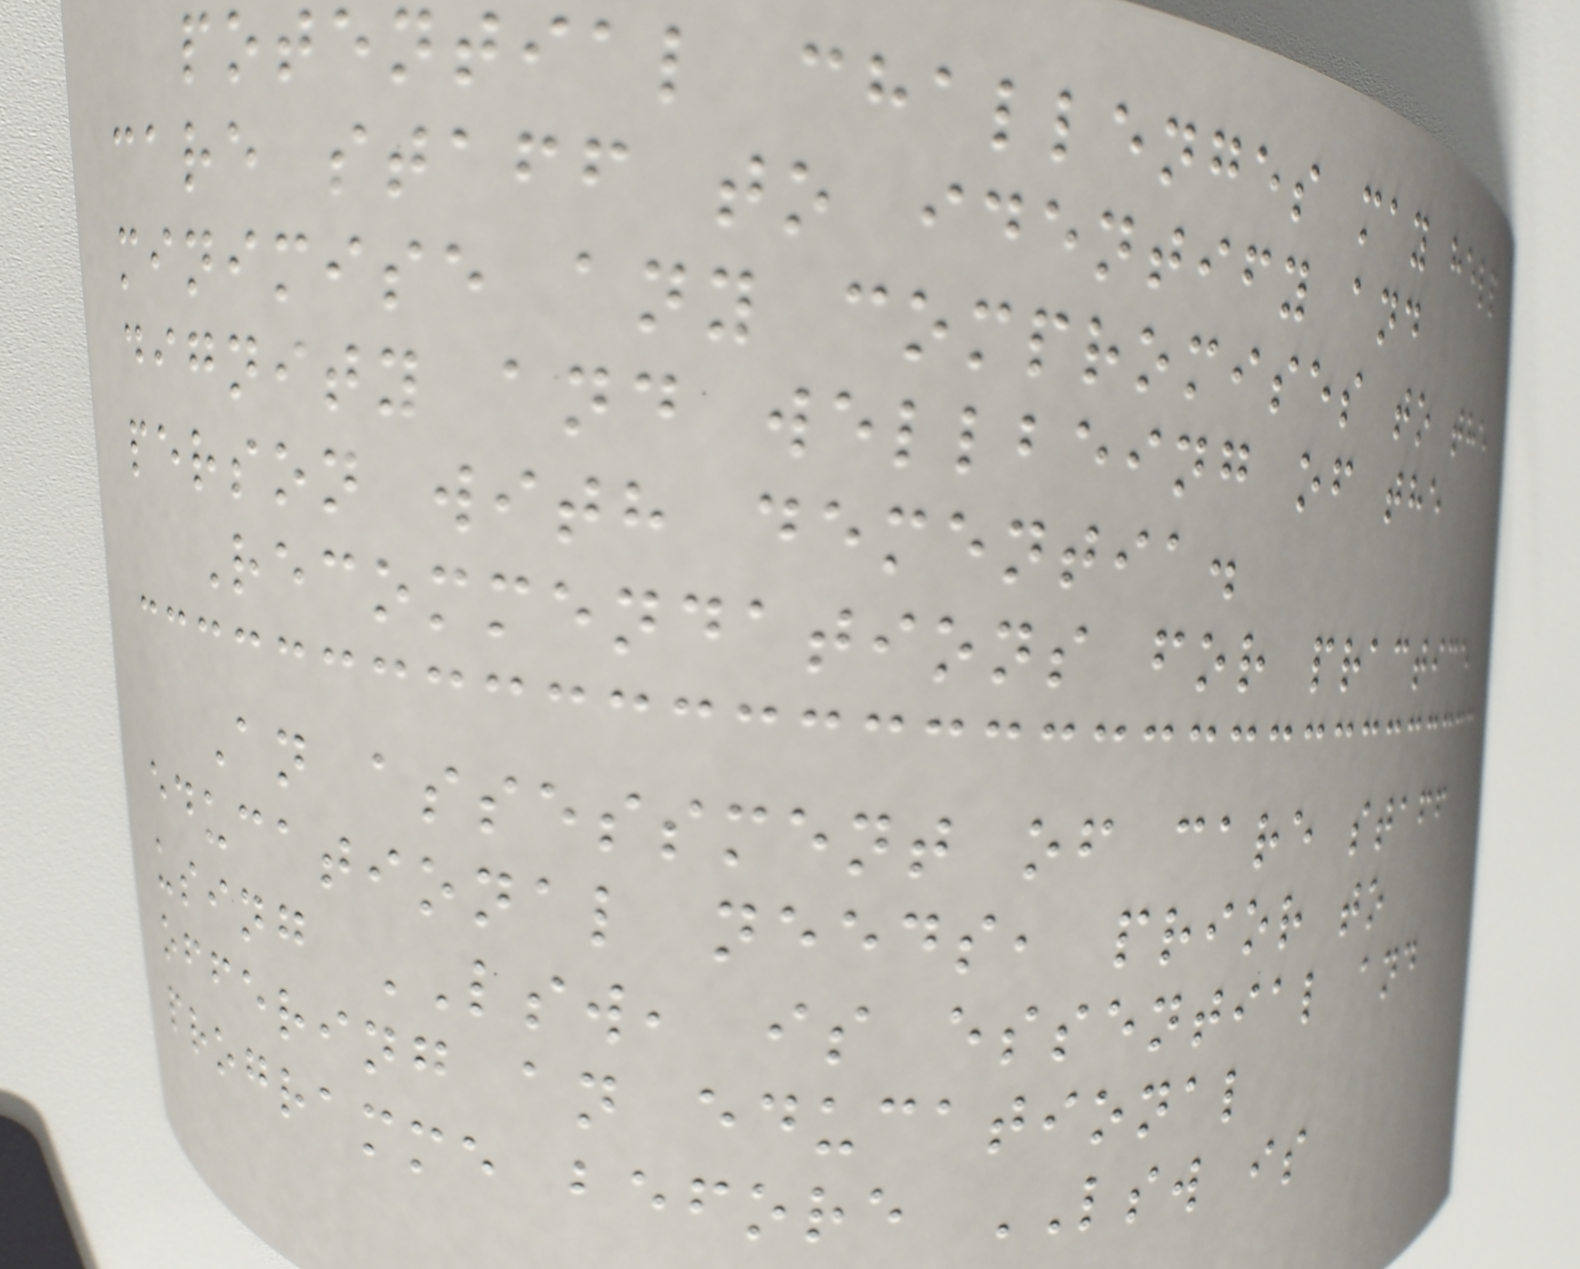potential challenges may help
care staff to identify and
minimise any compromises to the
dignity and wellbeing of the
person with dementia.
Recommendations for practice
An assessment of care staff
educational needs, prior to
using LSW, is essential and
offering an educational
programme before LSW is
